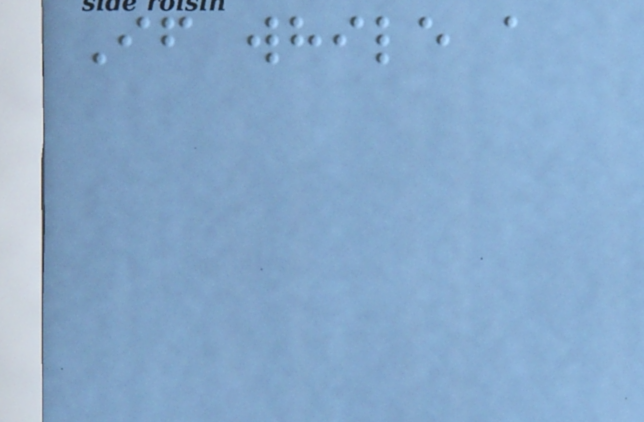If while a
